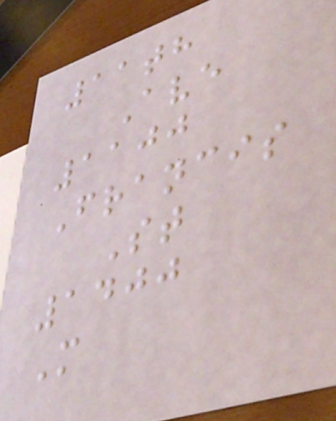11th
Ave
1100
Francis
St
1400
M
